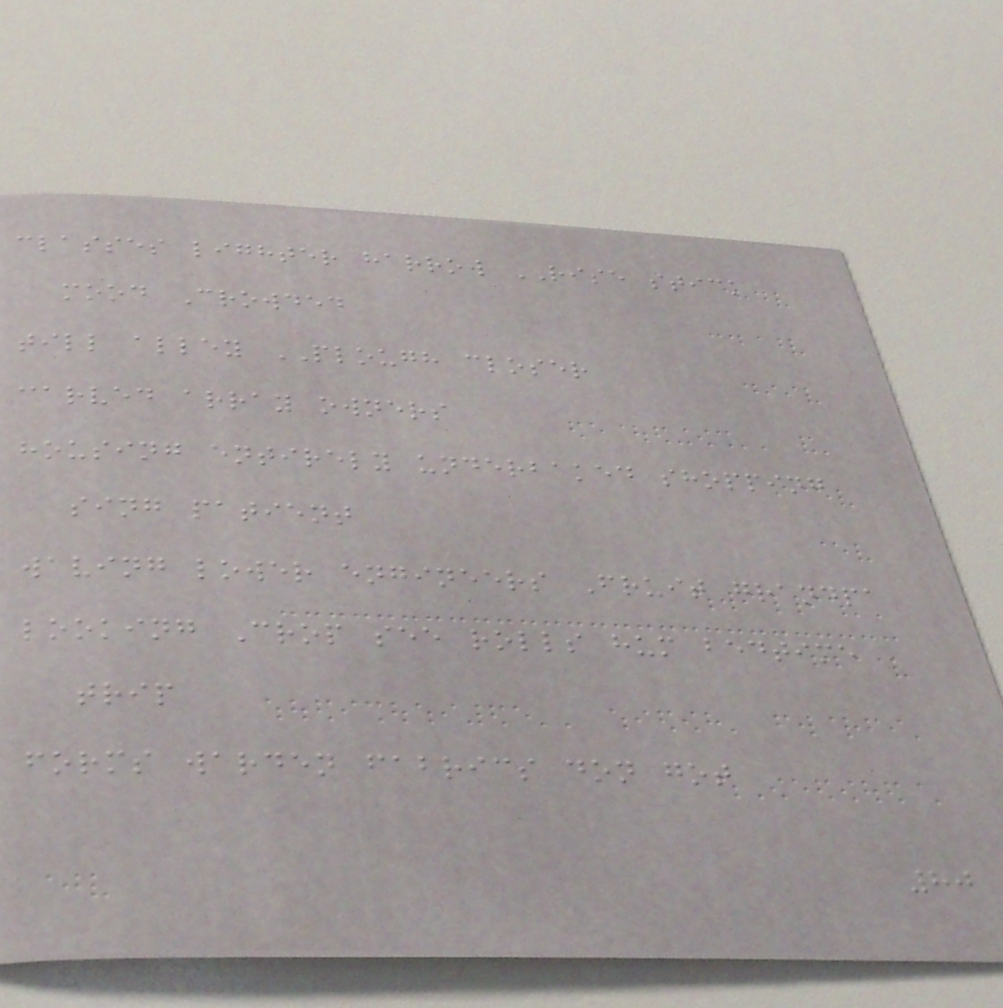classes lighter harrow RISE stick
mood Crowded
till alley PLOUGH closer
carved array owners
housing entirely underbaked shopping
sing patient
waving lower engineers Fruit grandpa
looking Crop see rolls hum bedtime
trip
forms warden fabrics don got
80
